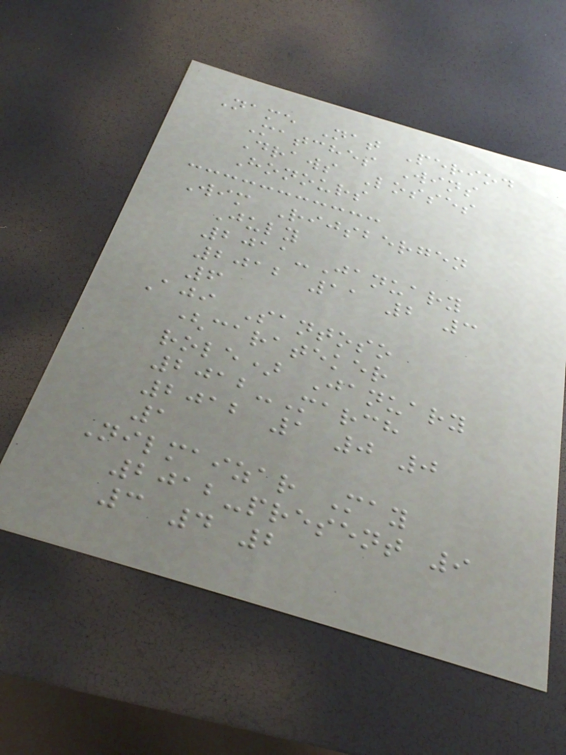Name Nat Period
Matches Wins
Draws Losses
Honours
Wim Rijsbergen
July
2011-January
2012 11 2 3
6
Aji Santoso
(carateker
role) January
2012-March
2012 1 0 0
1
Nilmaizar May
2012-present 9
3 4 2
